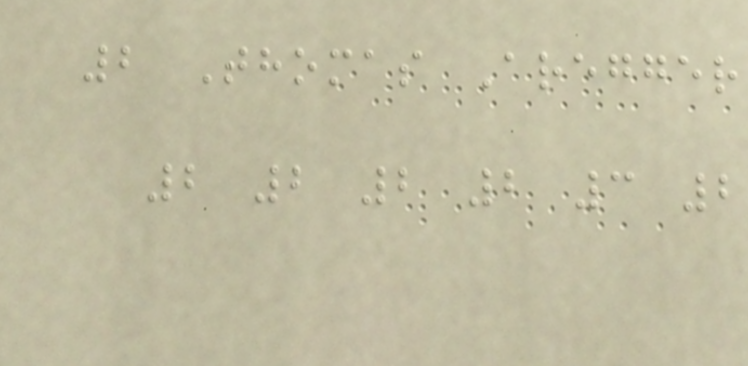2 Thomas Aregger
2 2 2 2 3 2
